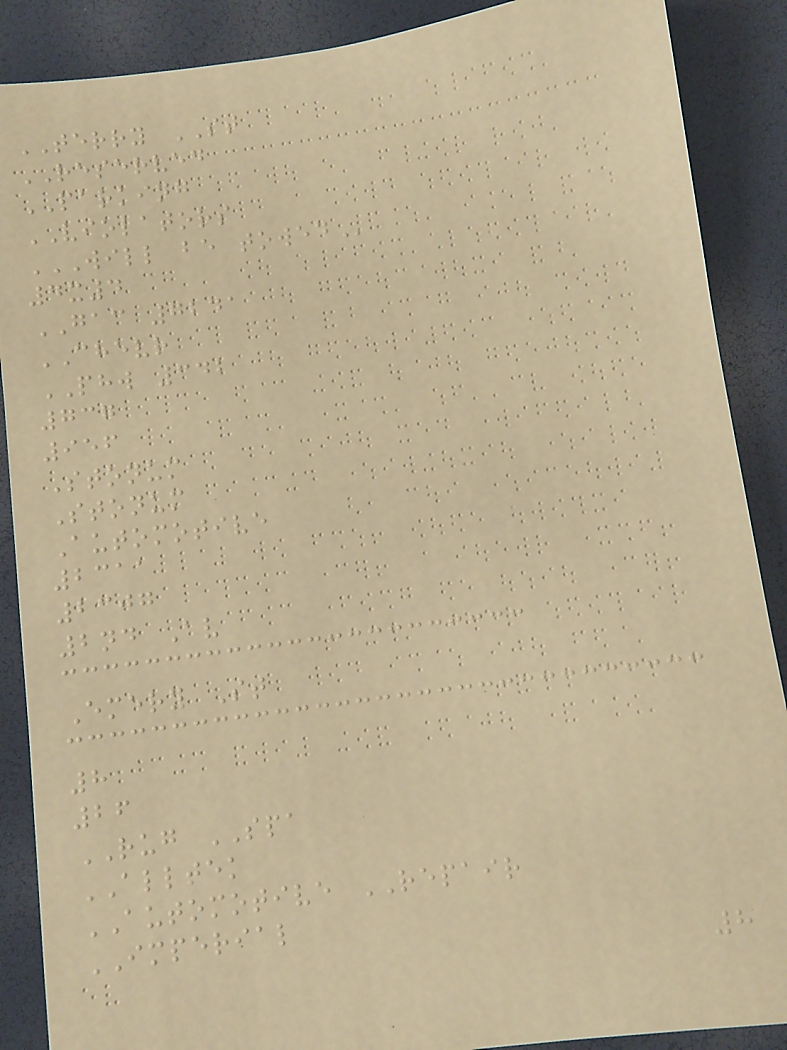TERRY ST
RESERVED
PARKING
VIOLATORS
WILL BE TOWED
4x4
GAC 7241
CHEVR
PHW 342
737
956
Stonum
Stonum
Automotive
2311
2307
2nd Av
Emery St
8
26
RUG SPA
ALLTEK
AUTOMOTIVE REPAIR
IMPERIAL
8
